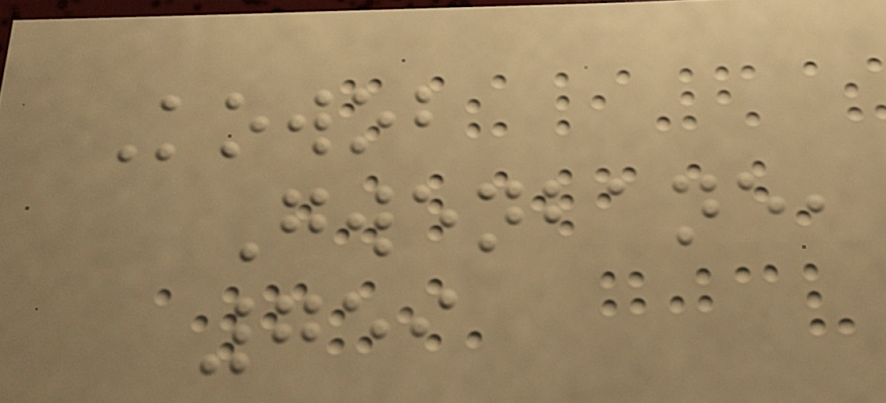Kowob
Gwenbane,
759
